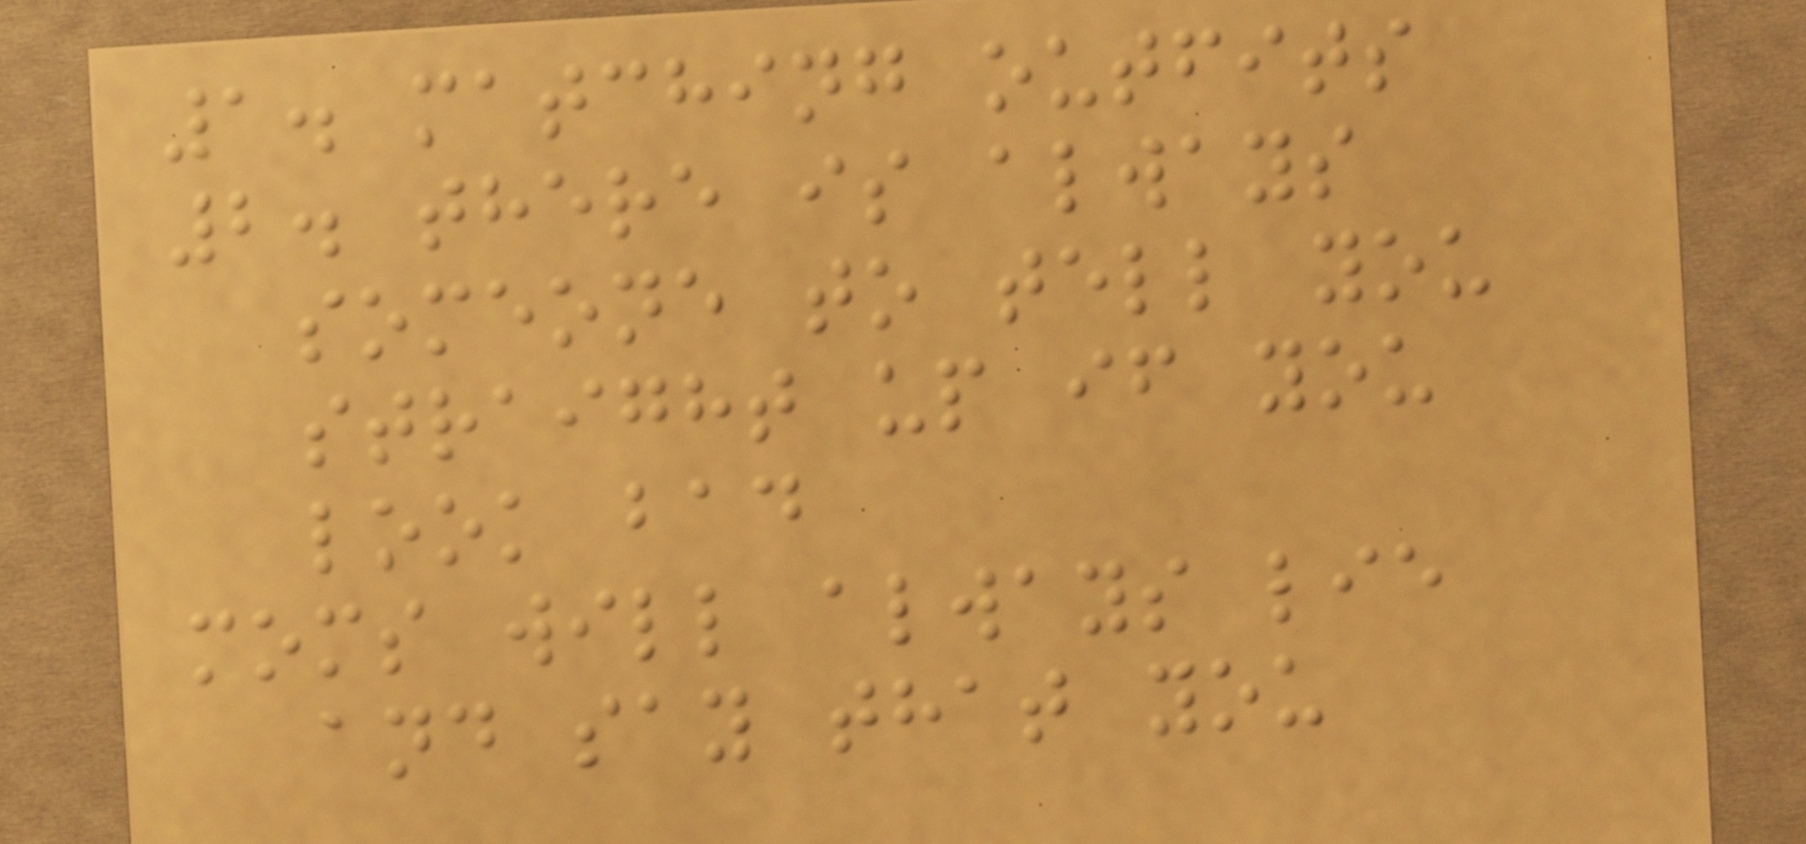1. matching outfits
2. there is always
someone to tell you
straight up if you
look bad
moms will always lie
and say that you
